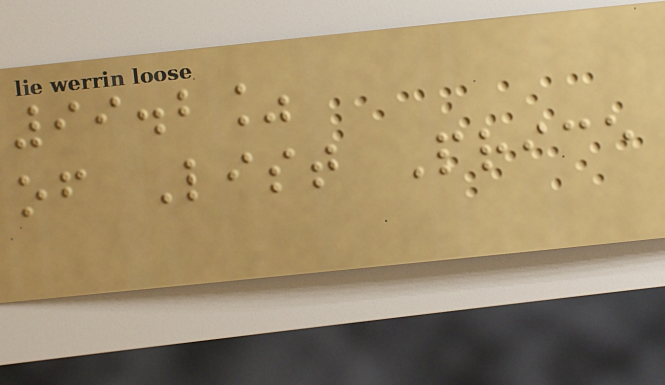99.2%
of List Price
